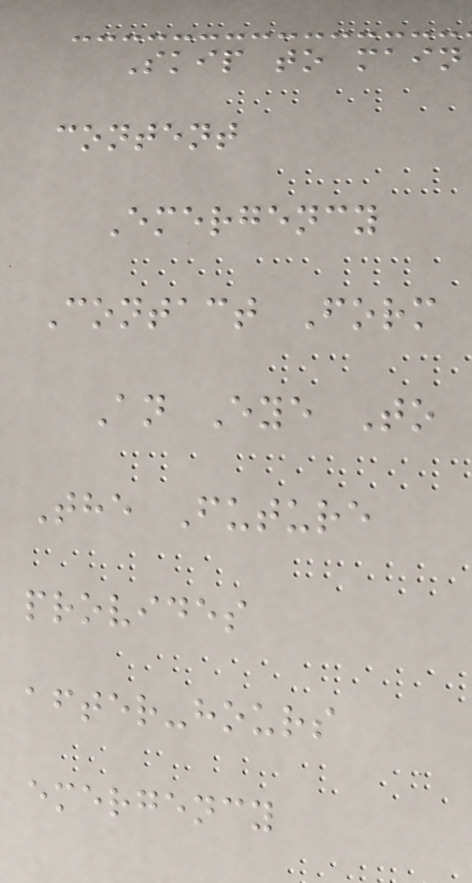Skip to main
content
Emergency
Contact Form
An Eye To
The Future
provides
after-hours
emergency
